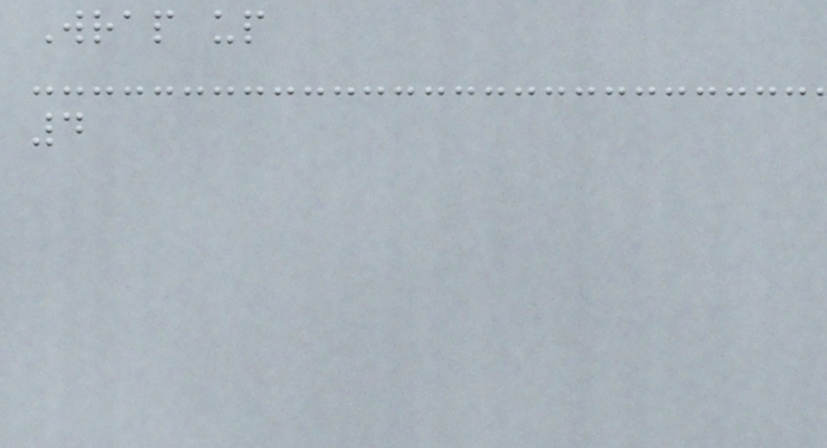Wrap up
4
